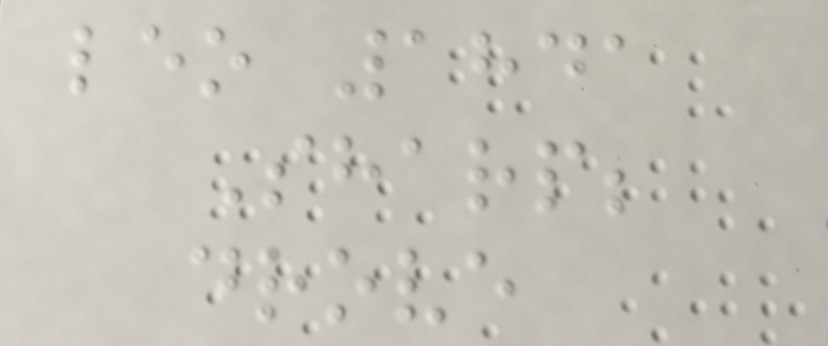leo 1841
Sharp;
drove
